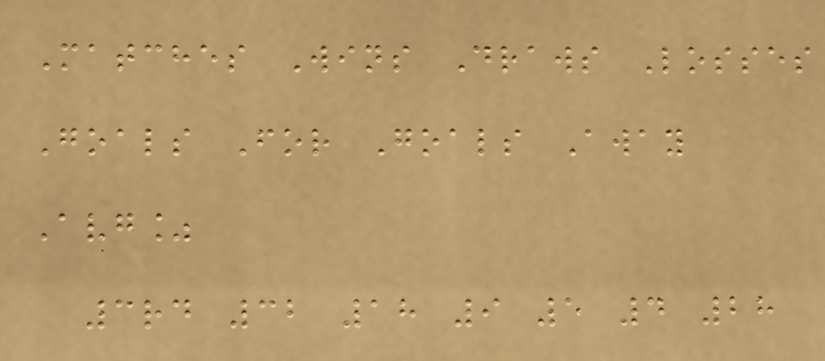Matches Wins Draws Losses
Goals For Goals Away
Avg%
3rd 32 18 9 5 4 28
